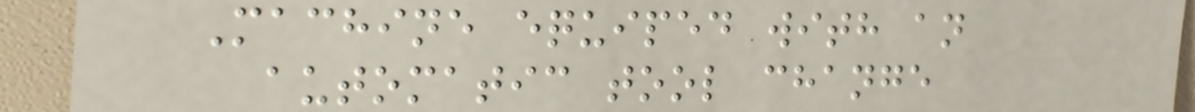Machine equiped with an
automatic tool change
